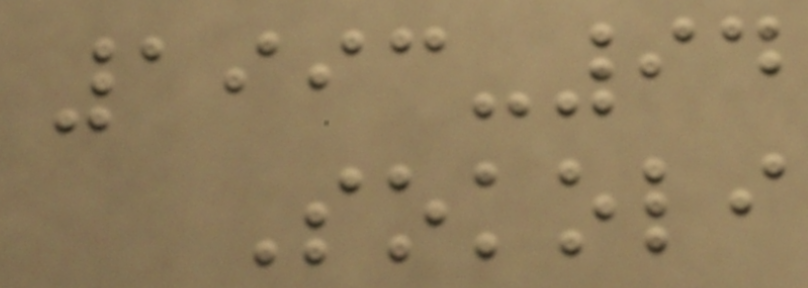1993-94
Sokoli
